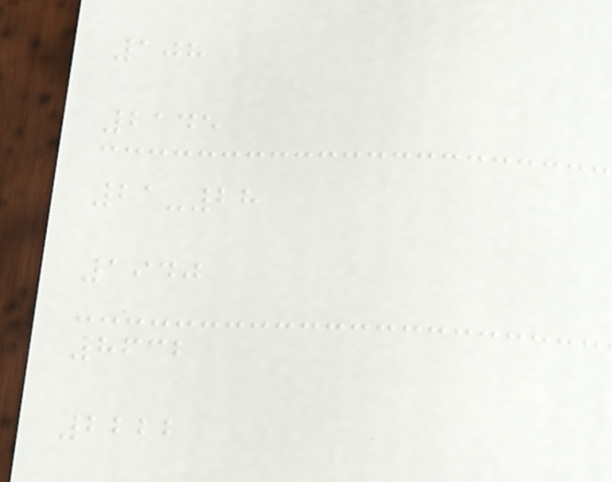108
2145
21-28
1940
8632
2222
